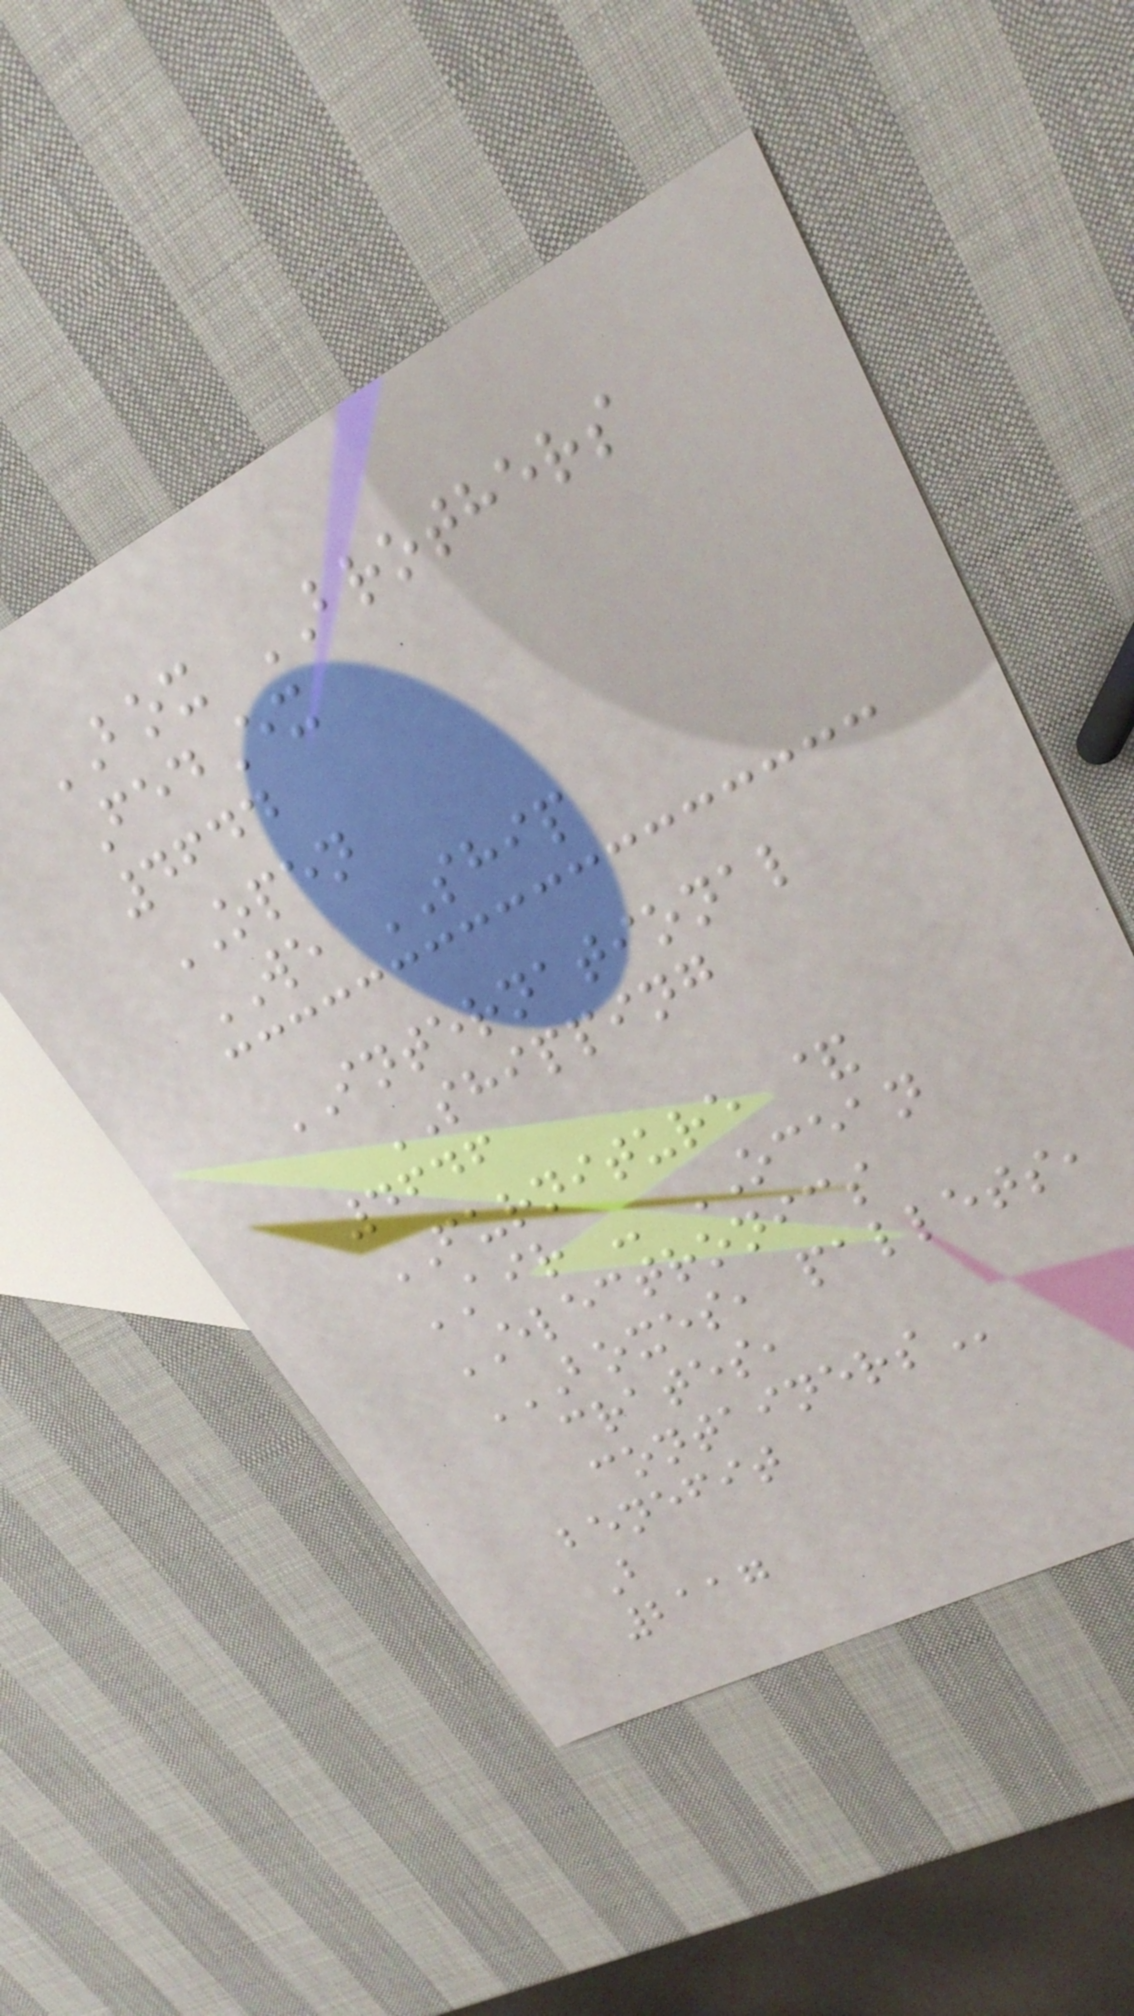BOX BROTHERS
FedEx
4644
OPEN
WE SHIP
INTERNATIONAL
SHIPPING
4646
FURNITURE &
AIR - OCEAN
ELECTRONICS
BOXES, PALLETS,
CRATES,
CONTAINERS
benefit
B
2117
